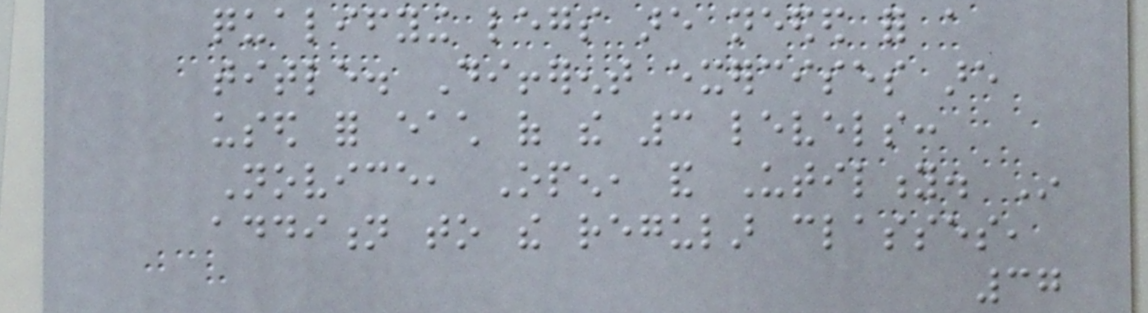qualifying legs are needed for a
title. Different exercises are
used for each of the 3 levels:
Novice, Open, and Utility. In
addition to the regular classes,
37
